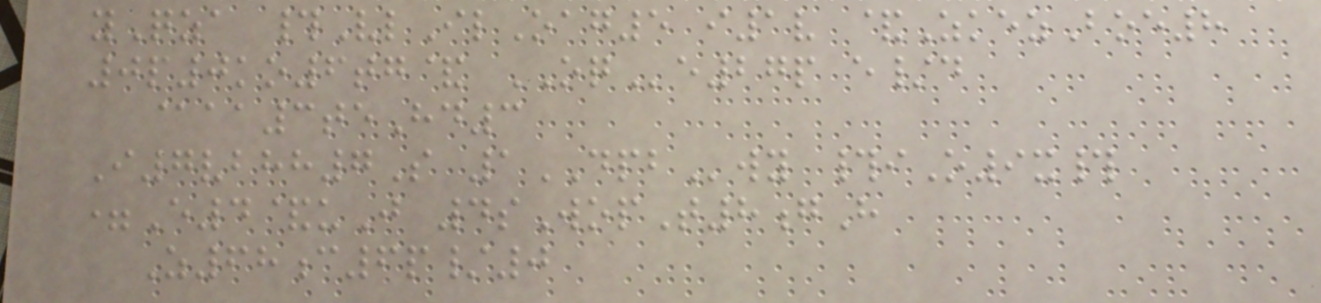yQza #VlIlOag5 i1v &ZkezBoe8
0p0ko6tg& OQe27p e/d
@aa3teHd3
I7vbhh7S 1DPBwy #iO9x#
=E4&uJ 4sWopT8gH
Z68c6p/0
